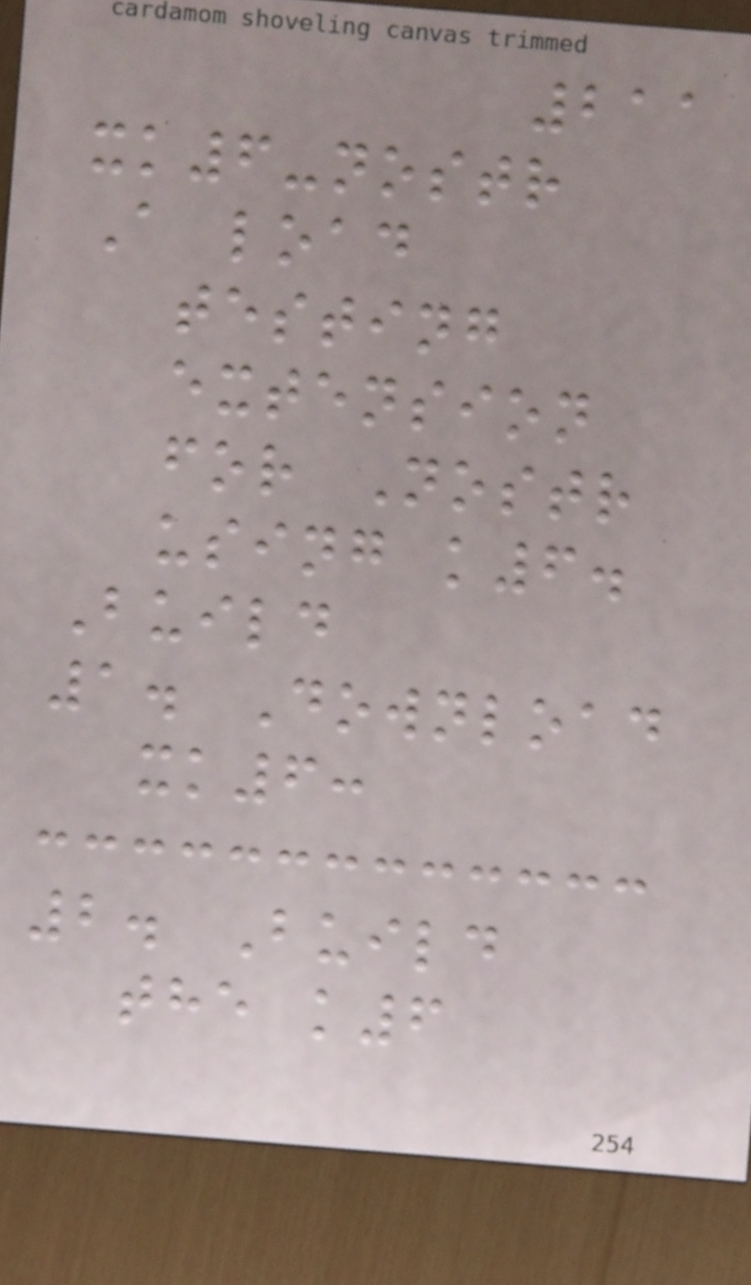211
xk6-nostr
A load
testing
extension
for Nostr
using k6.
Build
1. Download
xk6:
2. Build
the k6
